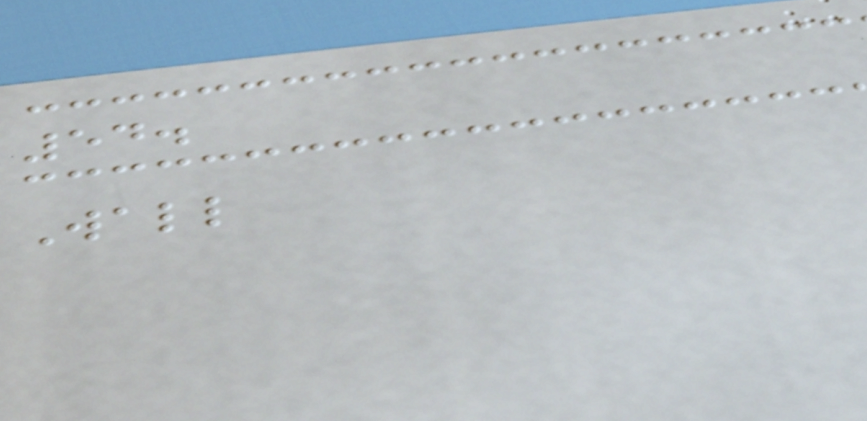54.
Wall
